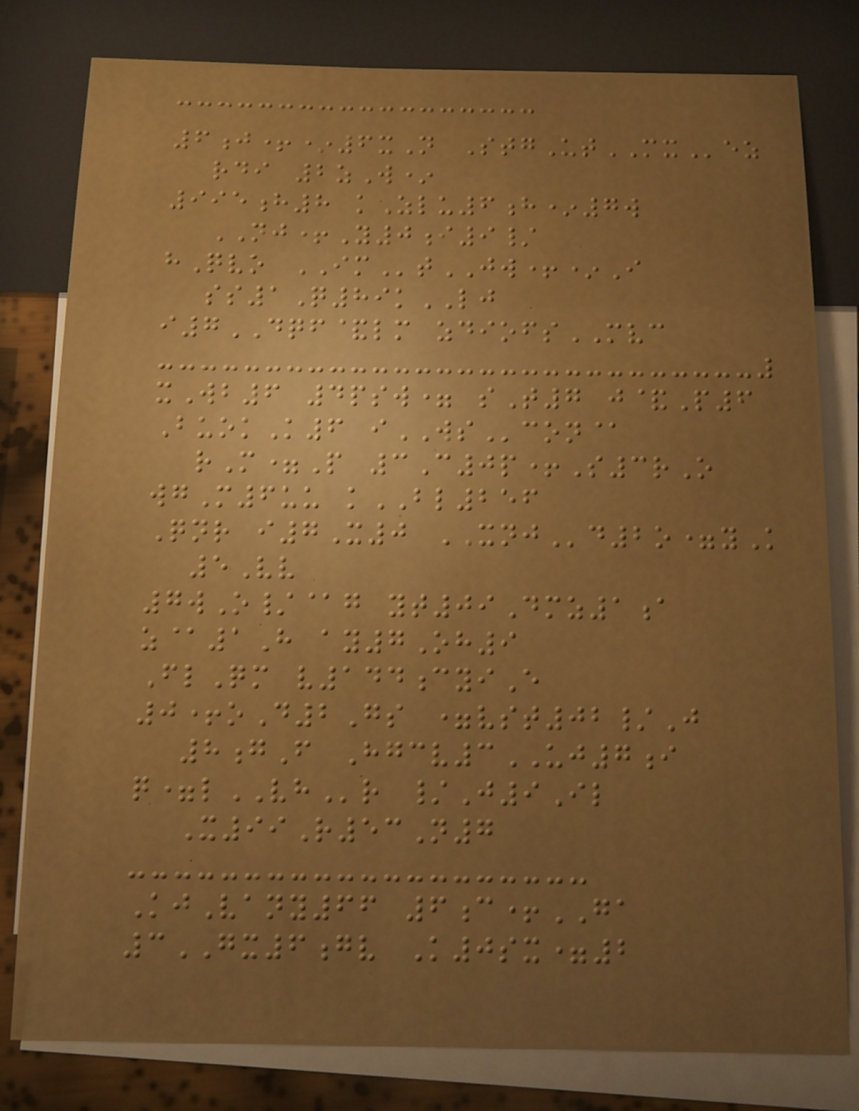6j+*6xN StgUtMXez
rdi 2zW*
995h8 kZlu6h*7w
NJ+Y0i9/
hQvo IMtJW+*I
ss1Q89kLJ
i7DQF&lm zdiofsMVC
xWb6 4psw= sT7 j&P6
BuokK6 iWScon@
rM=P 3C0p+S3rO
wgM6uu kBL256
Qnr i7X0 XNJd2o=yK
5Vv
7wO/@g yt09Dmz1a
z@1H ay7Oh9
FlQm v144cyiE
0+oD2Gs =vst02/J
8gF Hgcv3UJ7i
q=lVHr /J9Il
X99R53N7
KjVany66 6c+GA
3GX6gv K0sx=2
